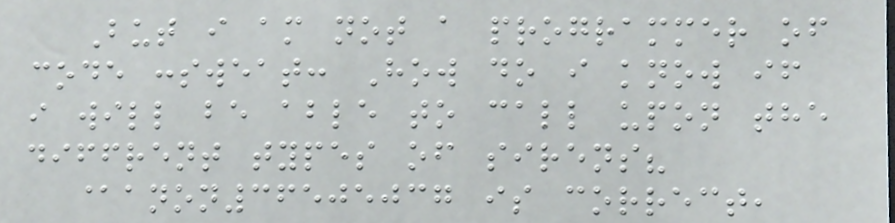But i am not a programmer of
code :sweat: How do i know if
i will be able to call upon the
diffrent types of sirens?
@anon36505037 is correct,
